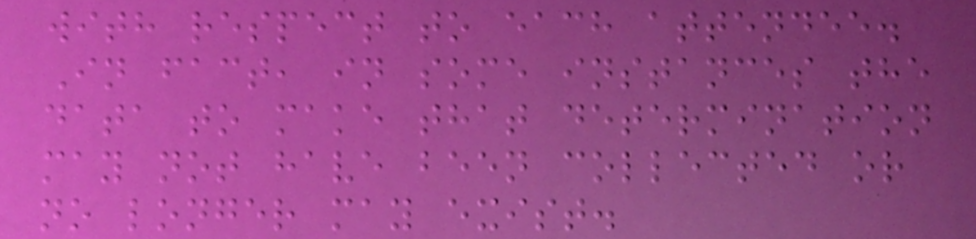with respect to each attendee.
In fact, in some instances the
data to make that determination
may not have been collected or
no longer may exist.
